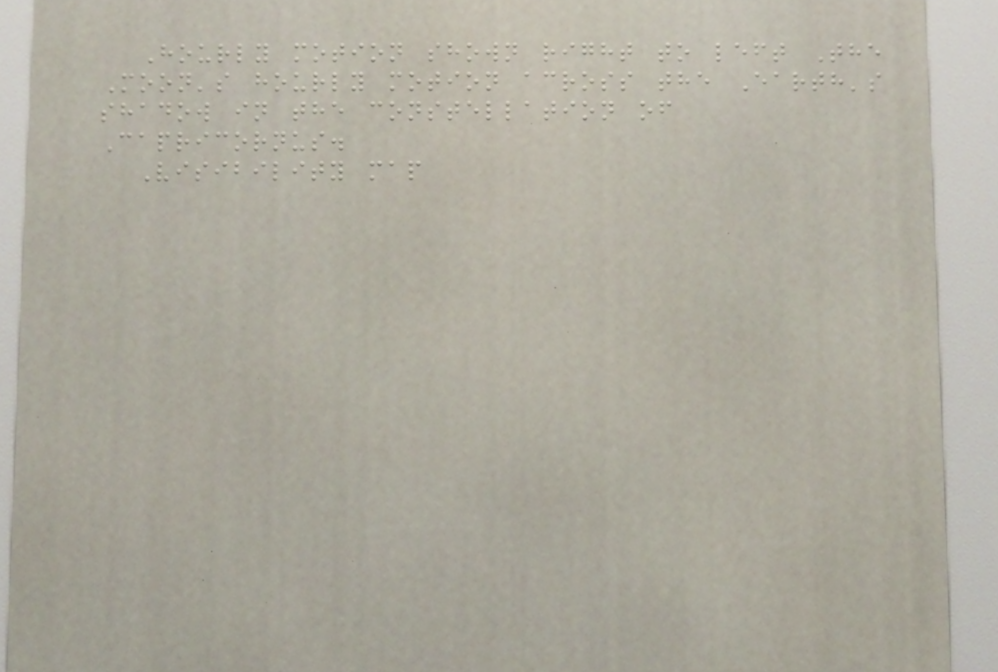Hourly motion shown right to left The
Moon's hourly motion across the Earth's
shadow in the constellation of
Capricornus.
Visibility map
